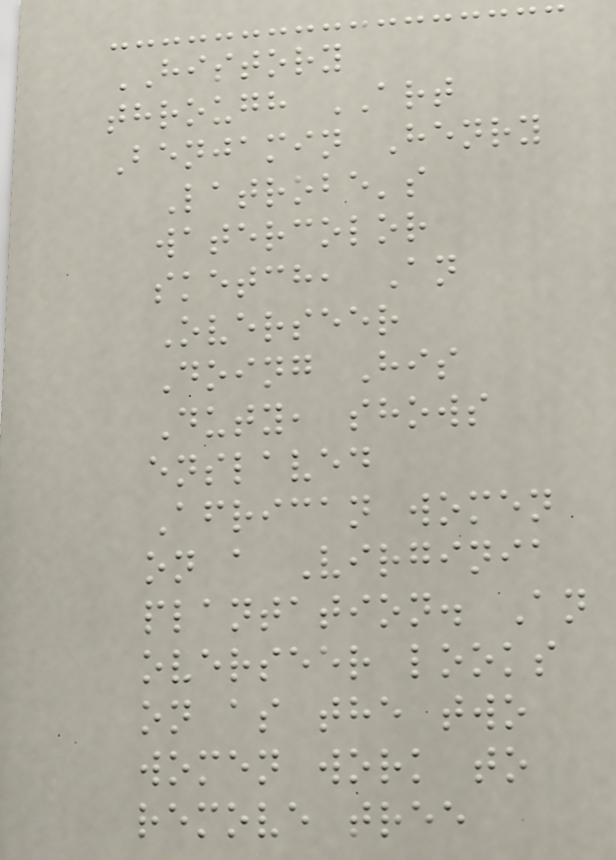HISTORY
through ART
Benjamin Henry
Latrobe's
watercolor
sketch, An
Overseer
Doing His
Duty, shows
enslaved
African women
on a Virginia
plantation. An
overseer looks
on as the two
women work to
remove tree
